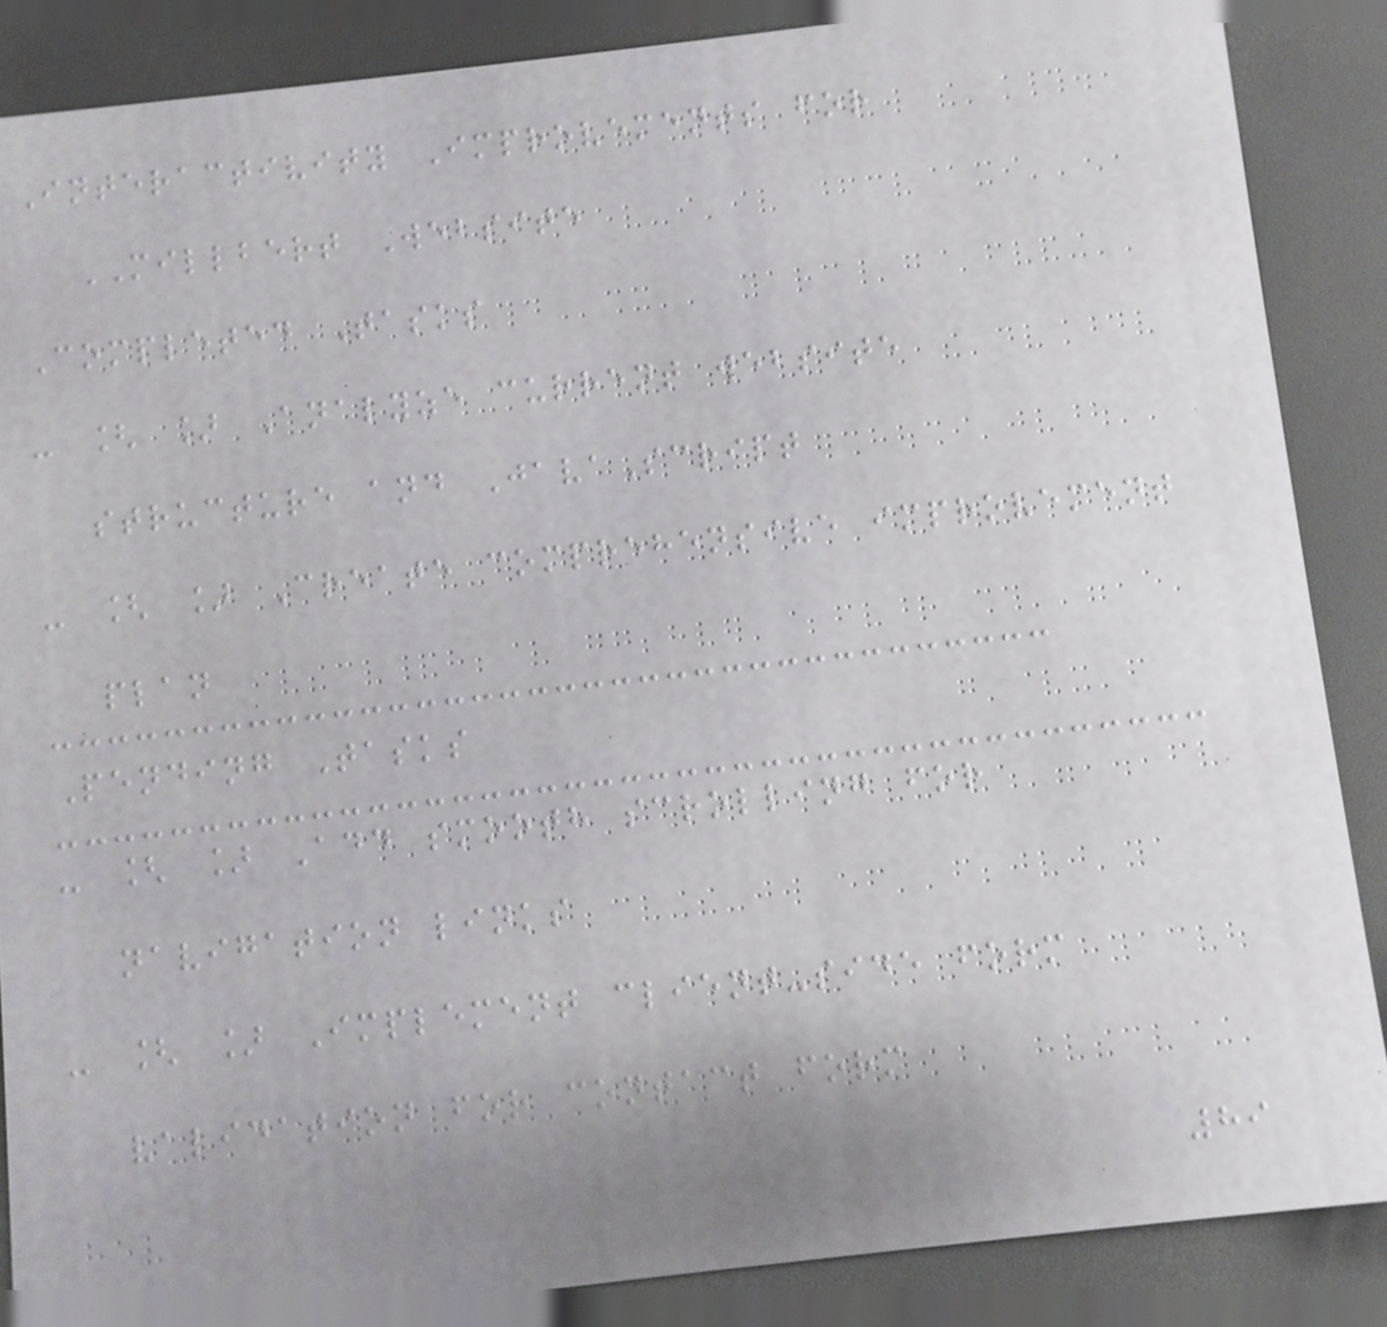Interactivity Improvements for
MILLBERT Website
Completed Tasks
- [ ] Analyze current website
structure and JavaScript
- [ ] Create comprehensive improvement
plan
Pending Tasks
- [ ] Add smooth scrolling for
navigation links
- [ ] Implement client-side form
validation for contact form
89
